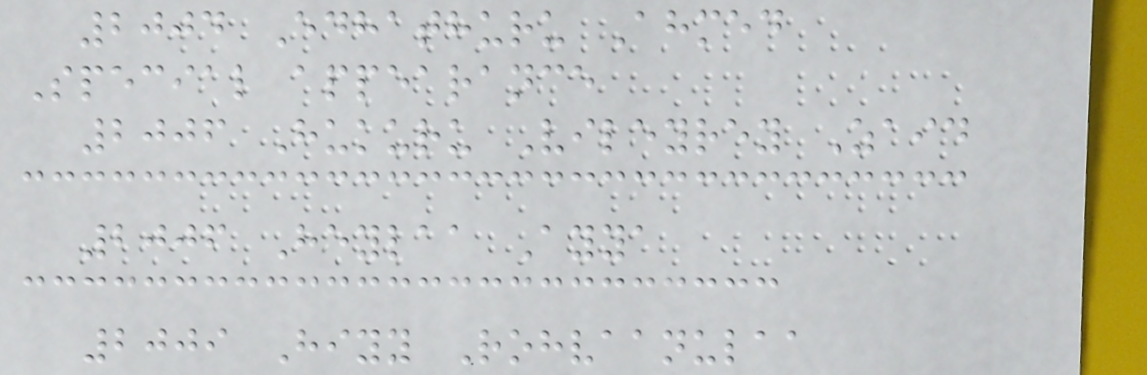2004 Edhathuru Ahmed
Special appearance
2006 Hukuru Vileyrey Zaid
2006 Heylaa Ayya
2009 Hiyy Rohvaanulaa
